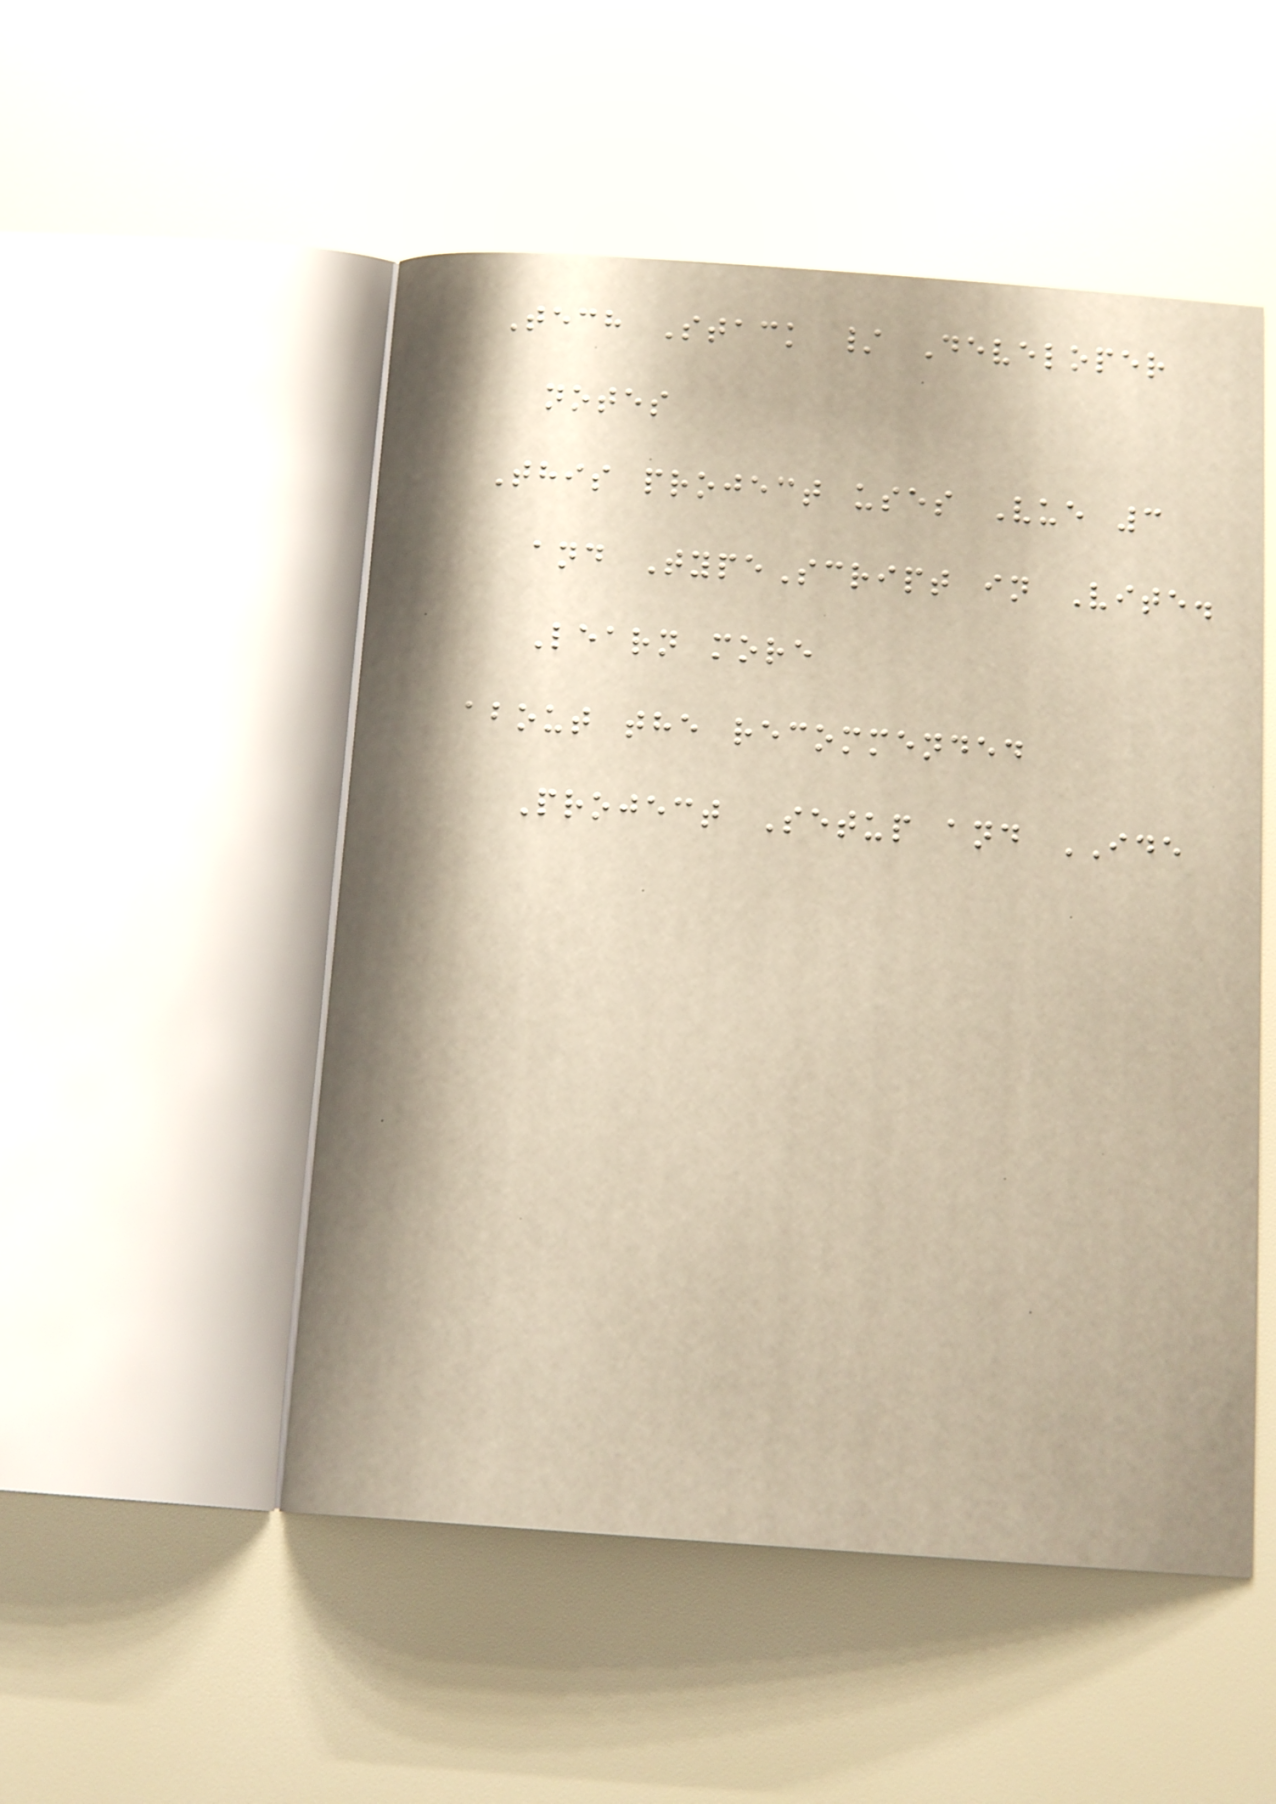Tech Stack / Developer
notes
This project uses Vue 3
and TypeScript in Vite.
Learn more
about the recommended
Project Setup and IDE
